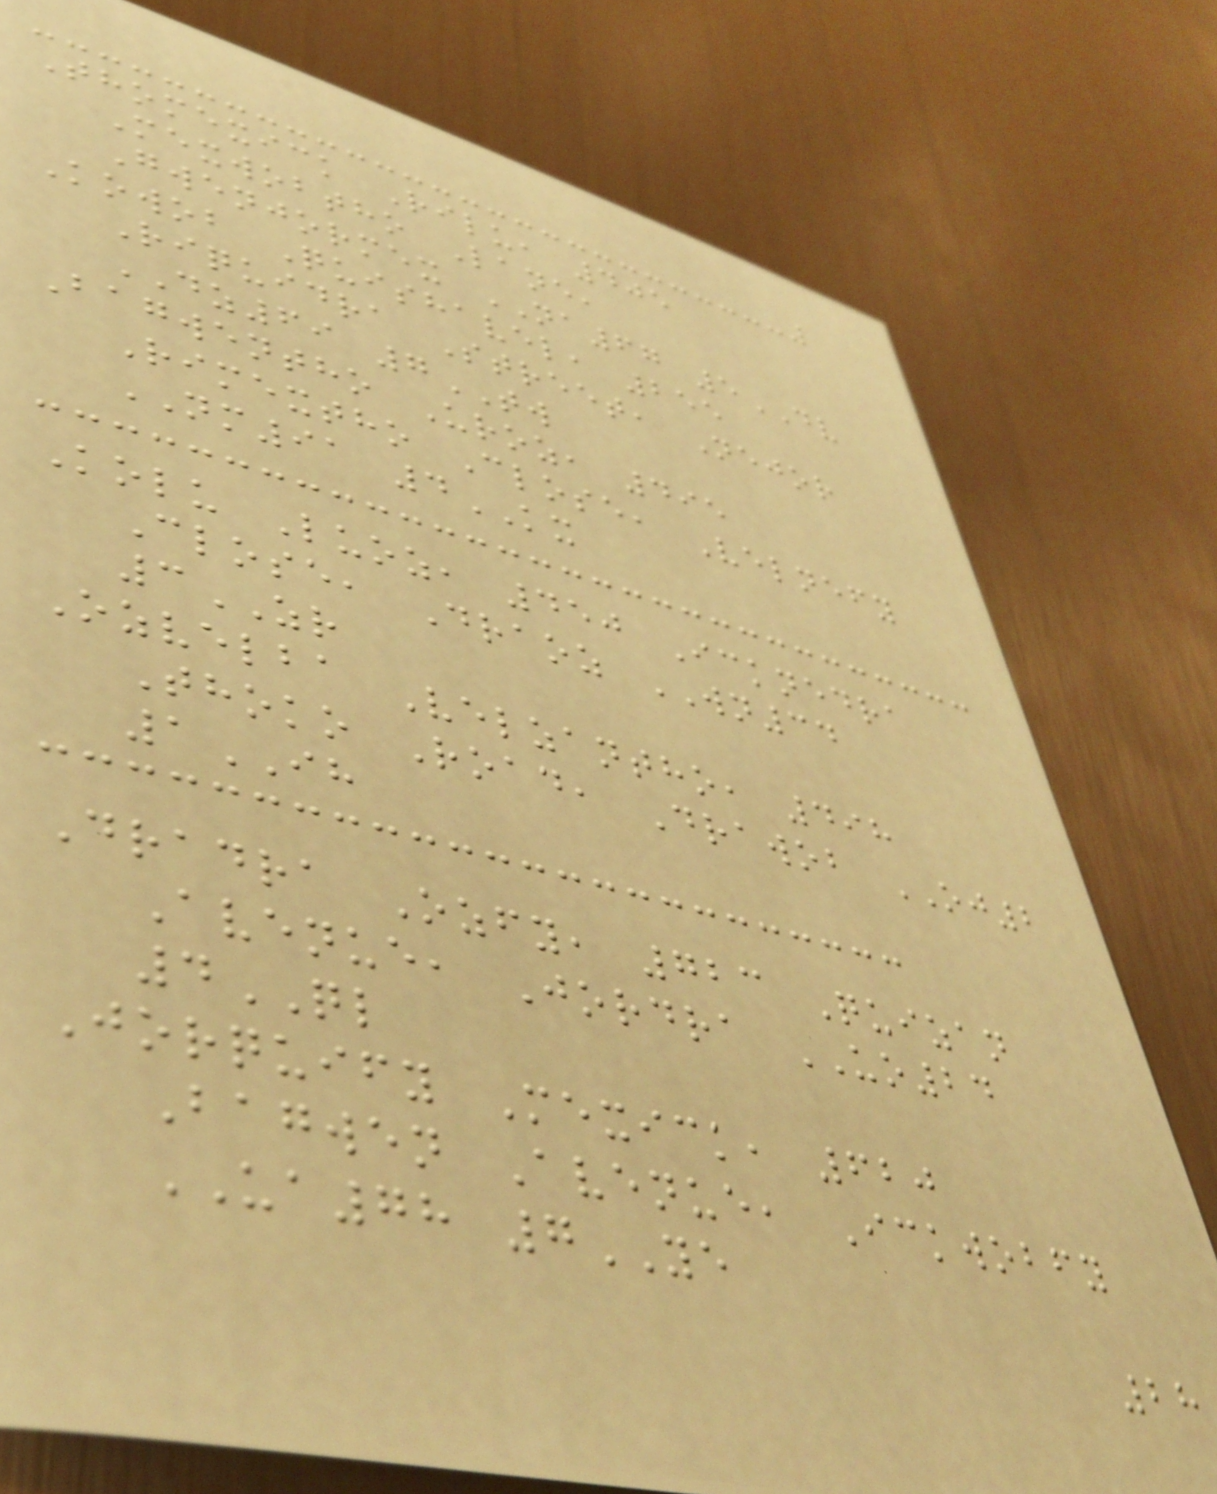Thomexick Rilu, 405
Mexwobtho Lane,
Gwenjormex NA67 5DV
Kowob Quishavel, 255
Riquidra Street, Nejor
DZ69 7TW
Bagwentho Uroz, 495
Rimextho Close, Velnefy
NM91 4KX
Kolu Luoz, 450 Icknedra
Close, Draoz WN34
3ZR
Ozvelba Velzantho, 498
Thoko Road, Drawob OJ2
1IH
Dradra Ozfy, 723 Quizan
Avenue, Jordra UO24
4QL
Jorquify Mexick, 620
Bagwen Avenue, Ickwobfy
UA78 7YE
28
